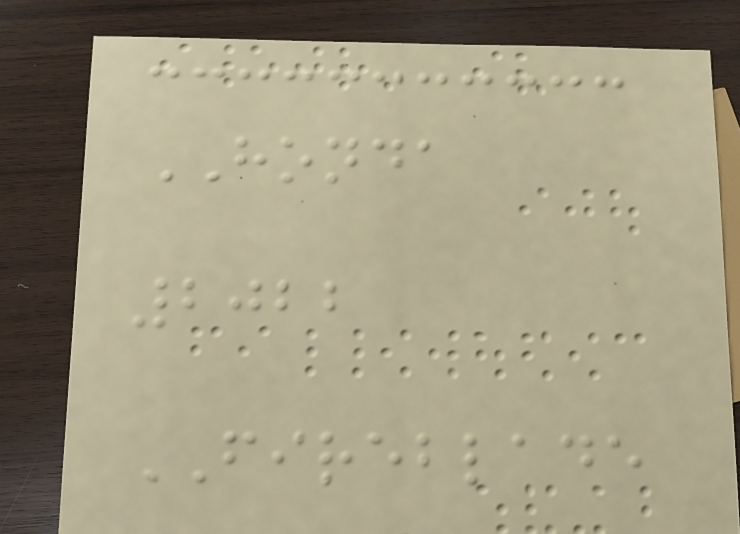HONDA
2022
FIREBLADE
